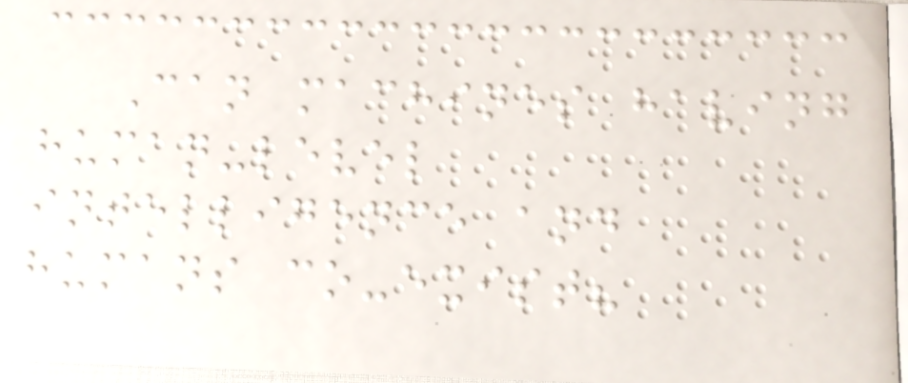Can machines having
human-level
intelligence and
humans co-exist?
